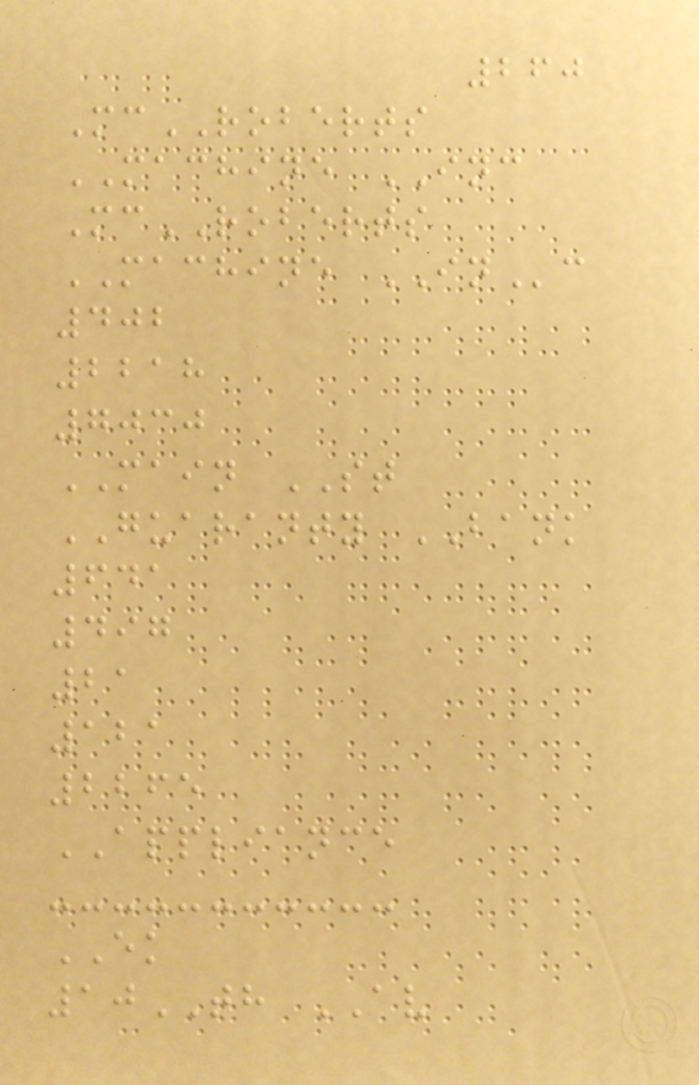260
McROBERTS
MACHINE INC
McROBERTS
MACHINE INc
402
2218
7030
MAIN ST
GUARANTY BANK
641
497
21
121
2265
APPLIANCE
EK
10TH AV
